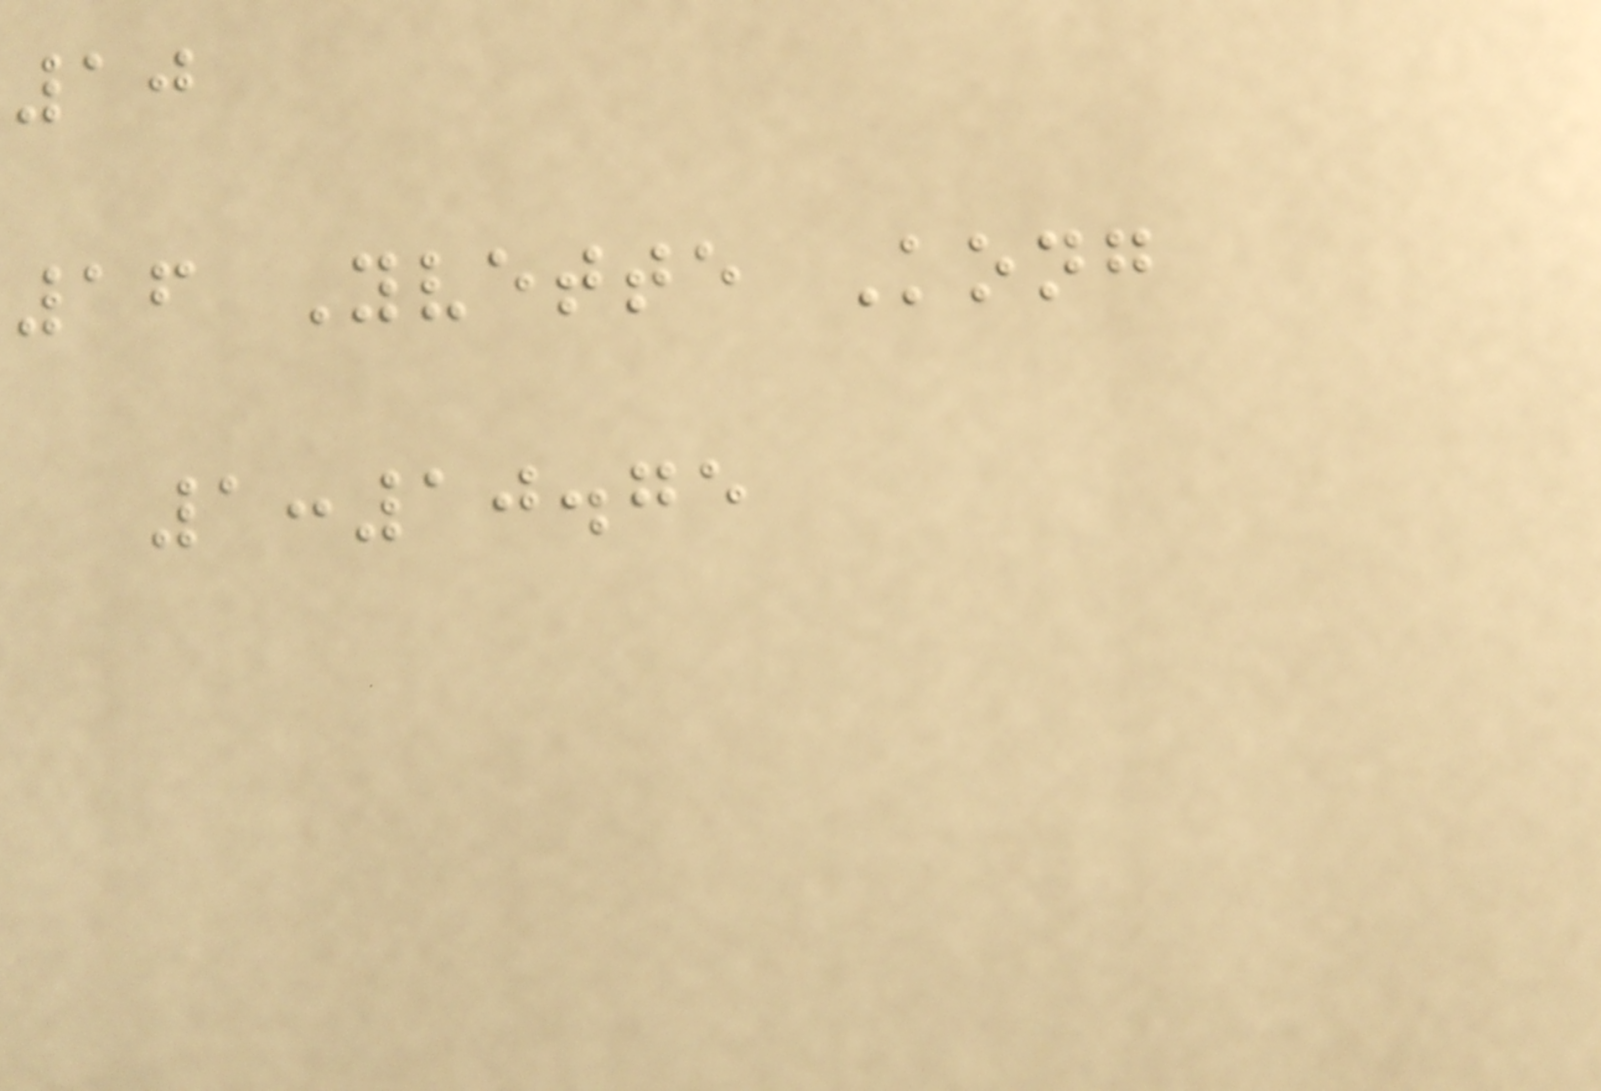10
16 Yvette Kong
1:10.75
